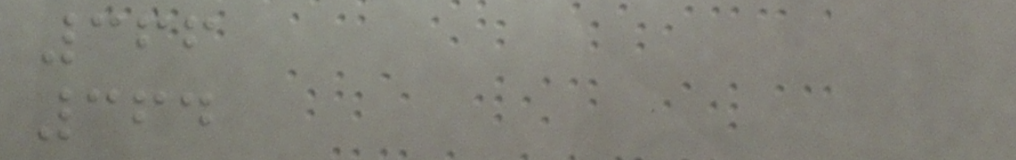366
364
